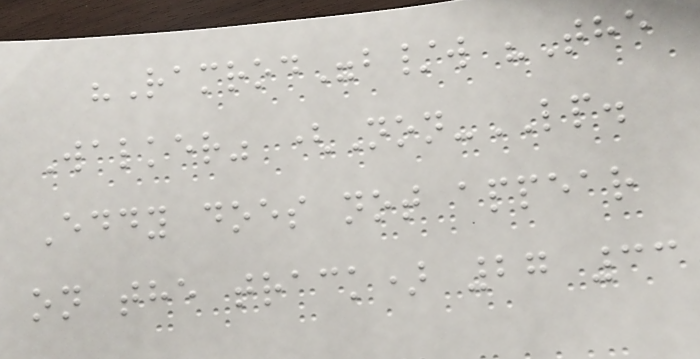"Ramrod"b/w "The
Walker" (Non-LP.
Eddy does not appear
on the track) 27 33
